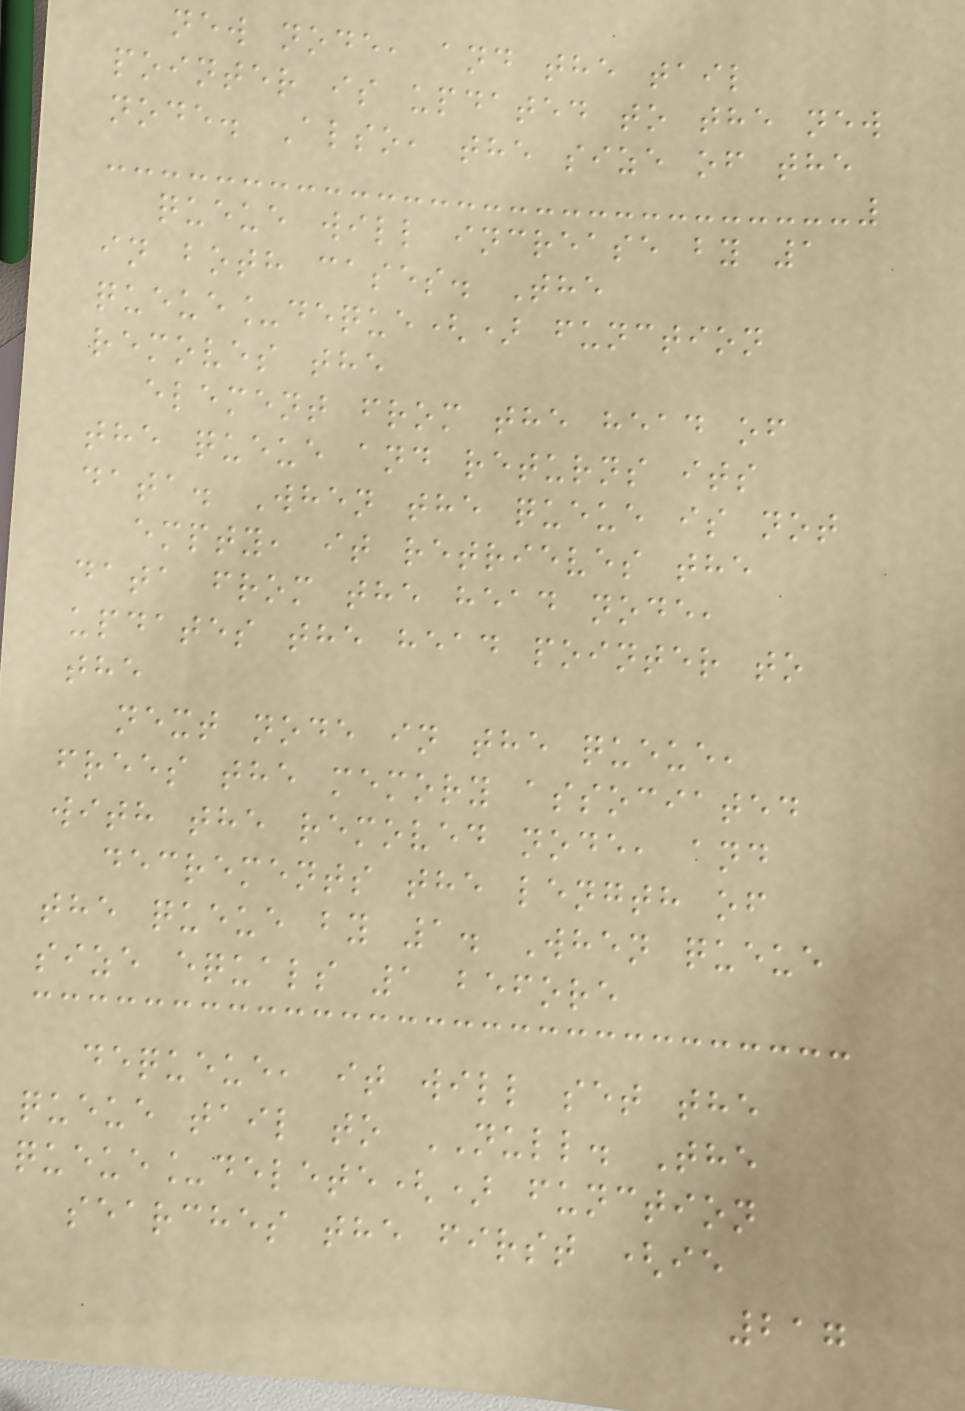new node, and the tail
pointer is updated to the new
node. Also, the size of the
queue will increase by 1
in both cases. The
queue_deque() function
removes the
element from the head of
the queue and returns its
data. When the queue is not
empty, it retrieves the
data from the head node,
updates the head pointer to
the
next node in the queue,
frees the memory associated
with the removed node, and
decrements the length of
the queue by 1. When queue
size equals 1 before
dequeue, it will set the
queue tail to NULL. The
queue_delete() function
searches the first (ie
217
